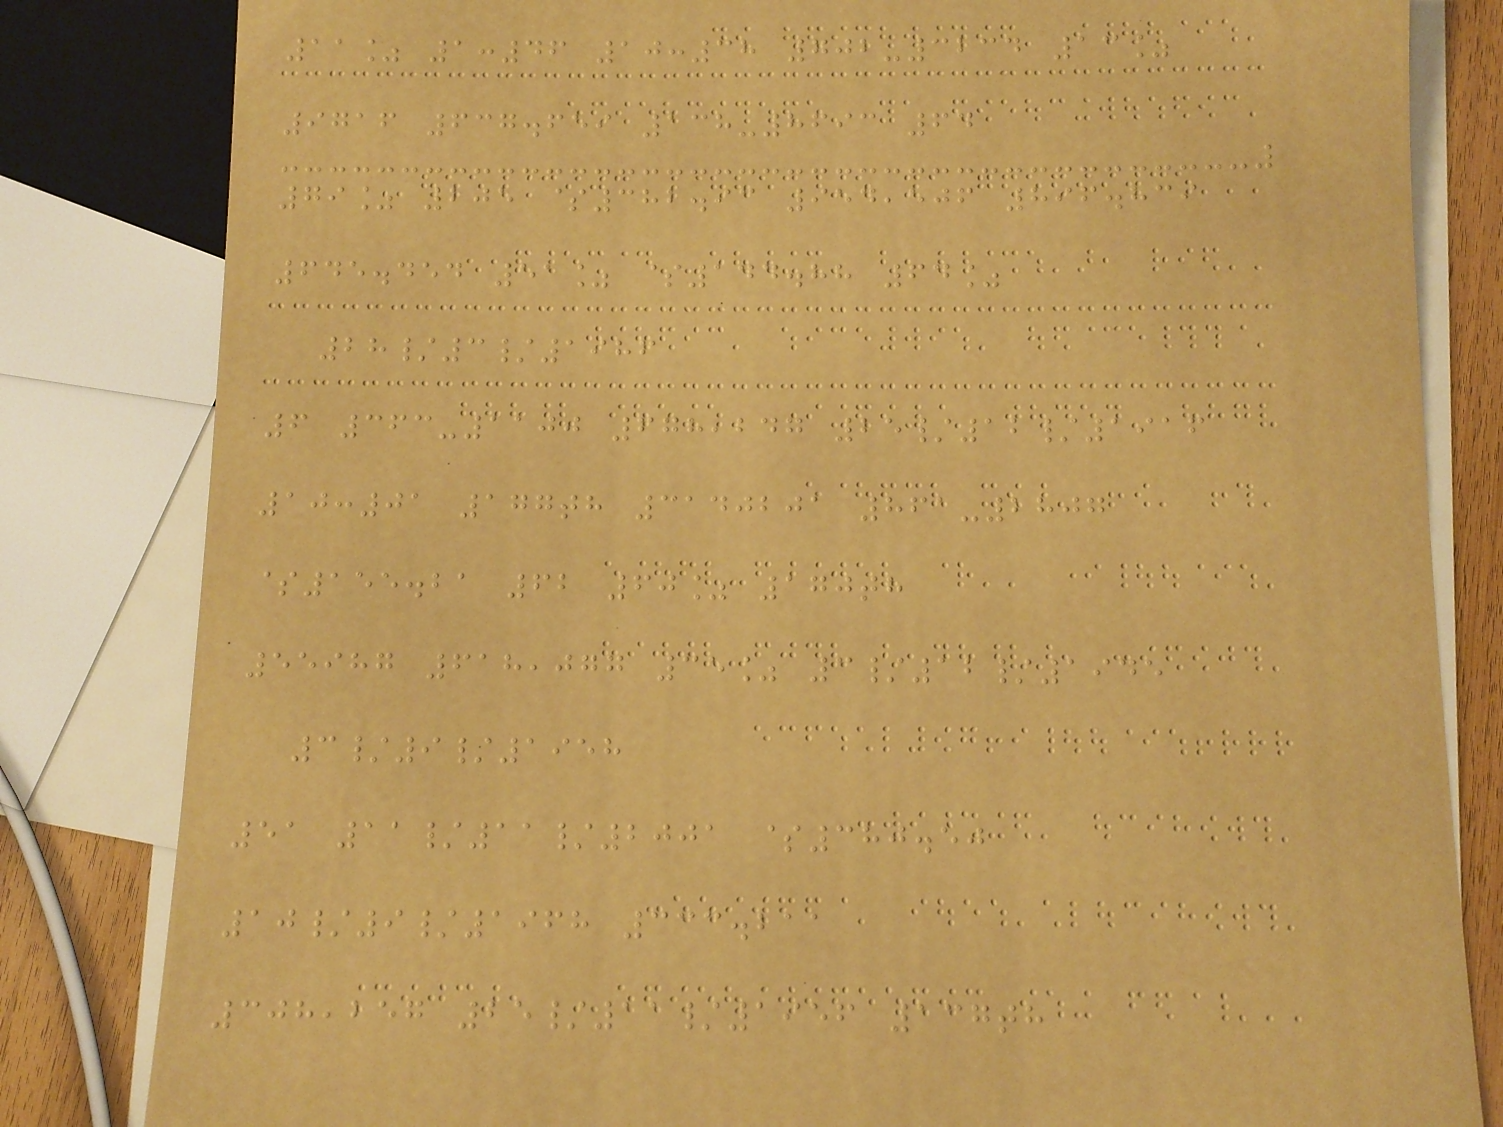11% 1:46 10:38 702-3234 13%
9716 637.659 138-8693 64
79% 205 $382.93 954,506 896.839
645.454 51% $144.88 64%
28/3/1986
6 363-1100 678,247 25/12/1916
10:01 177th 3140201 861-2807
$155.21 62 60% 170th
55987 618,077 35% 3/12/1945
3/9/1958
51 11/11/2001 $380.50
10/9/1968 333.211
308,257 25/11/1956 137th
